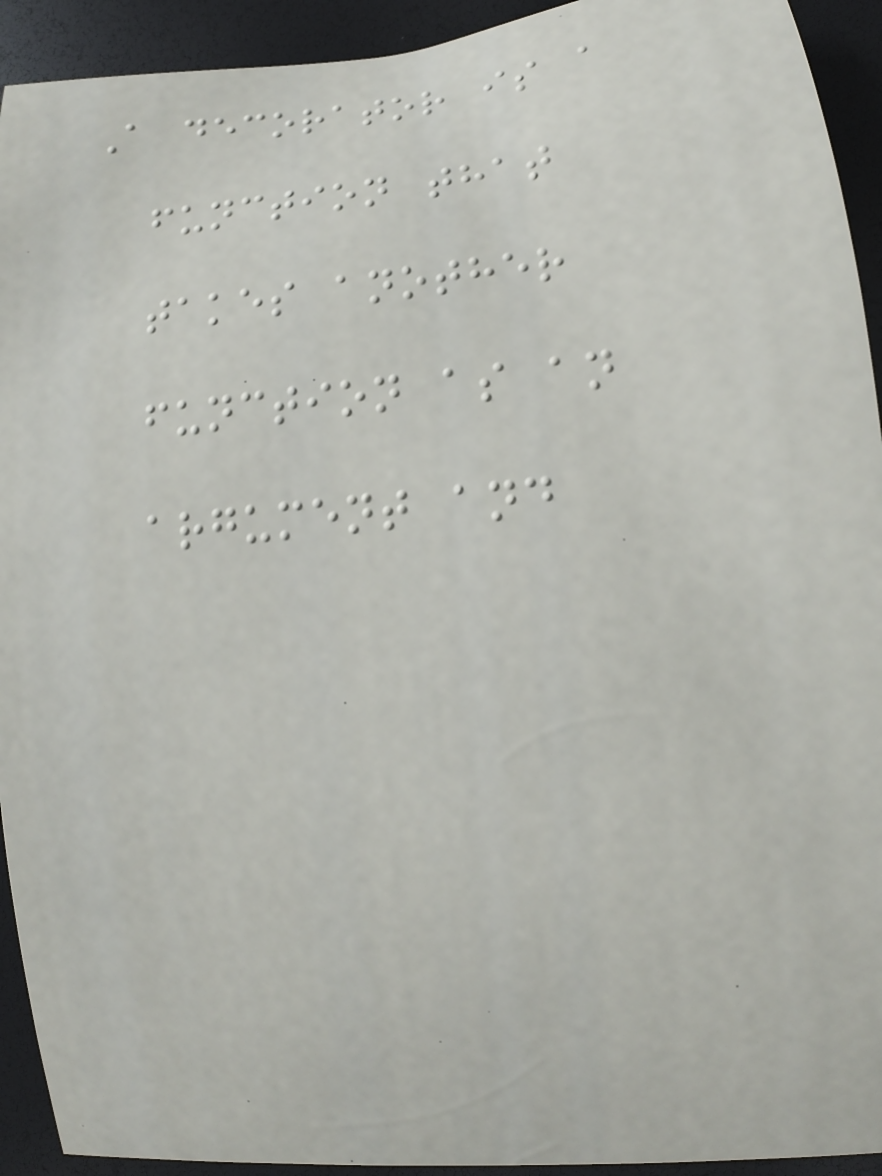A decorator is a
function that
takes another
function as an
argument and
